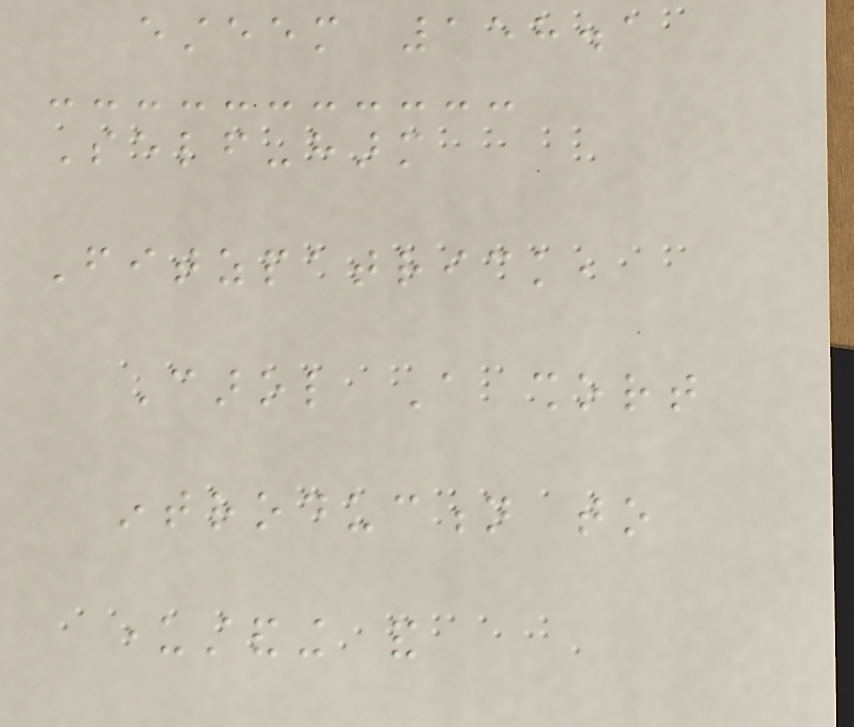esteem 158.1
Self-harm
Fitzpatrick,
Carol A short
introduction to
understanding and
